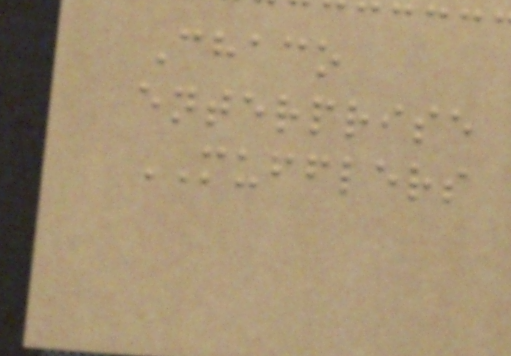Chaco
enterprise
MUFFLERS
